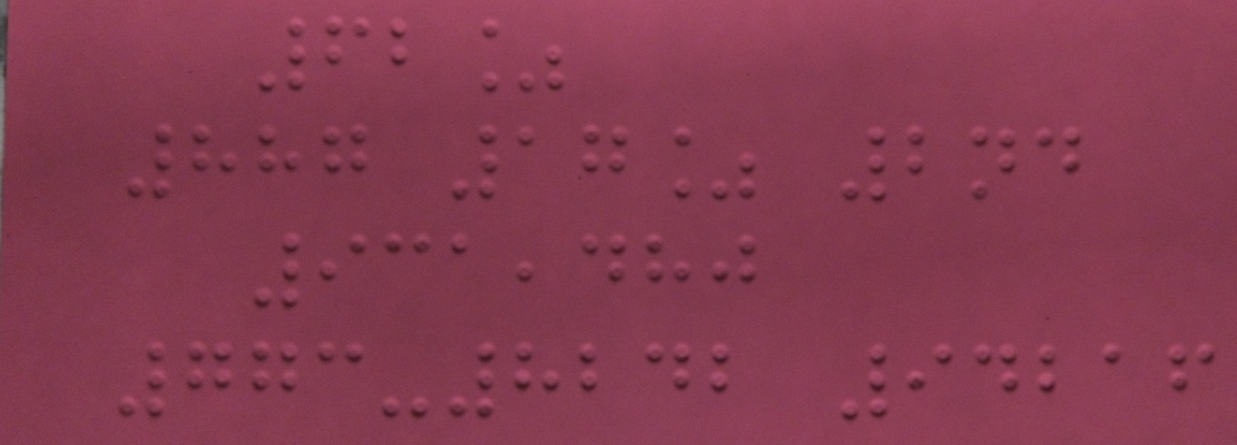62%
887 17% 2nd
931,480
773-8242 94216
